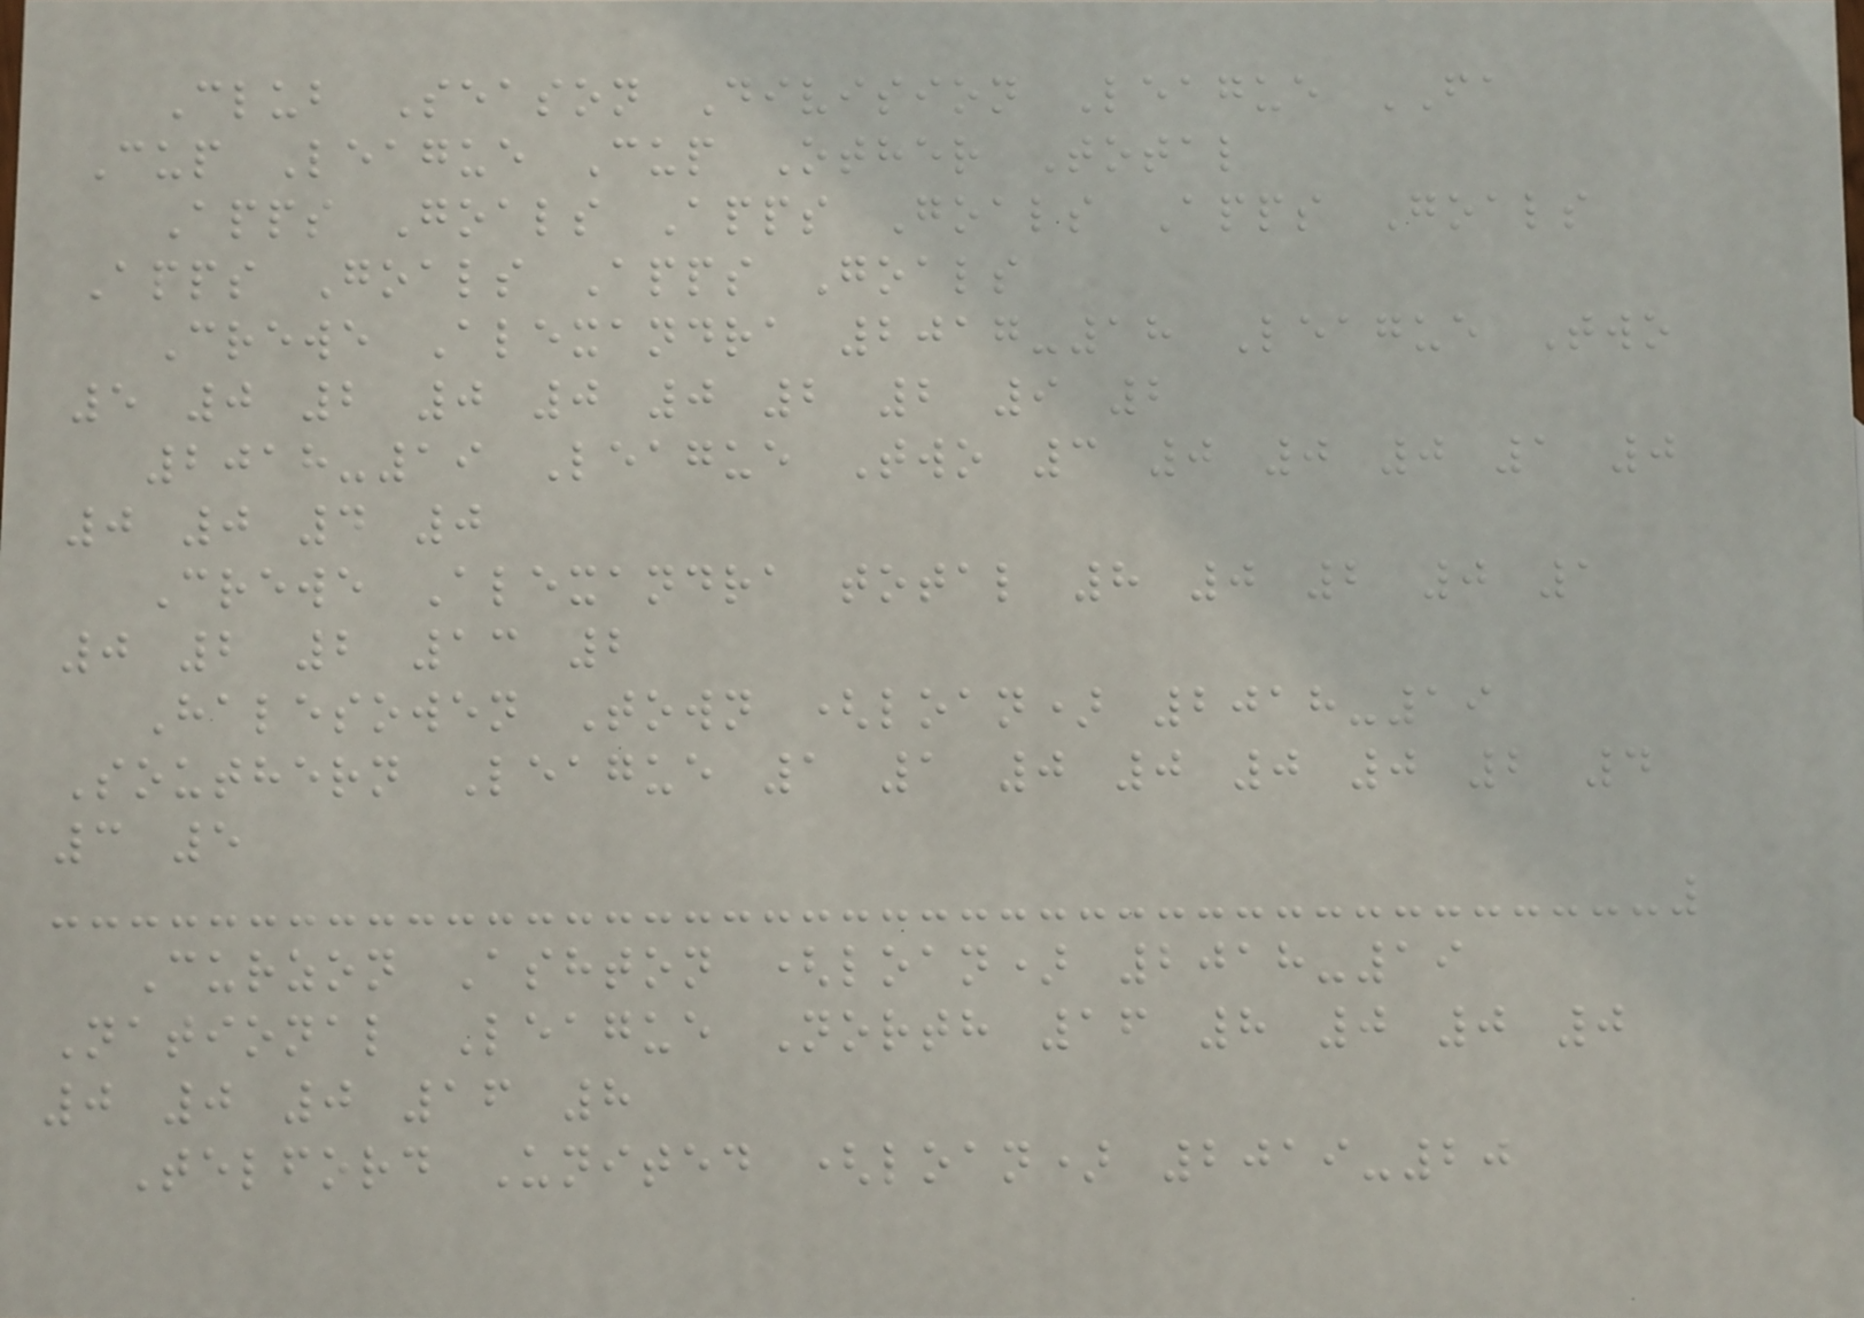Club Season Division League FA
Cup League Cup Other Total
Apps Goals Apps Goals Apps Goals
Apps Goals Apps Goals
Crewe Alexandra 2017-18 League Two
5 0 2 0 0 0 2 2 9 2
2018-19 League Two 3 0 0 0 1 0
0 0 4 0
Crewe Alexandra total 8 0 2 0 1
0 2 2 13 2
Halesowen Town (loan) 2018-19
Southern League 1 1 0 0 0 0 2 4
3 5
Curzon Ashton (loan) 2018-19
National League North 16 8 0 0 0
0 0 0 16 8
Telford United (loan) 2019-20
